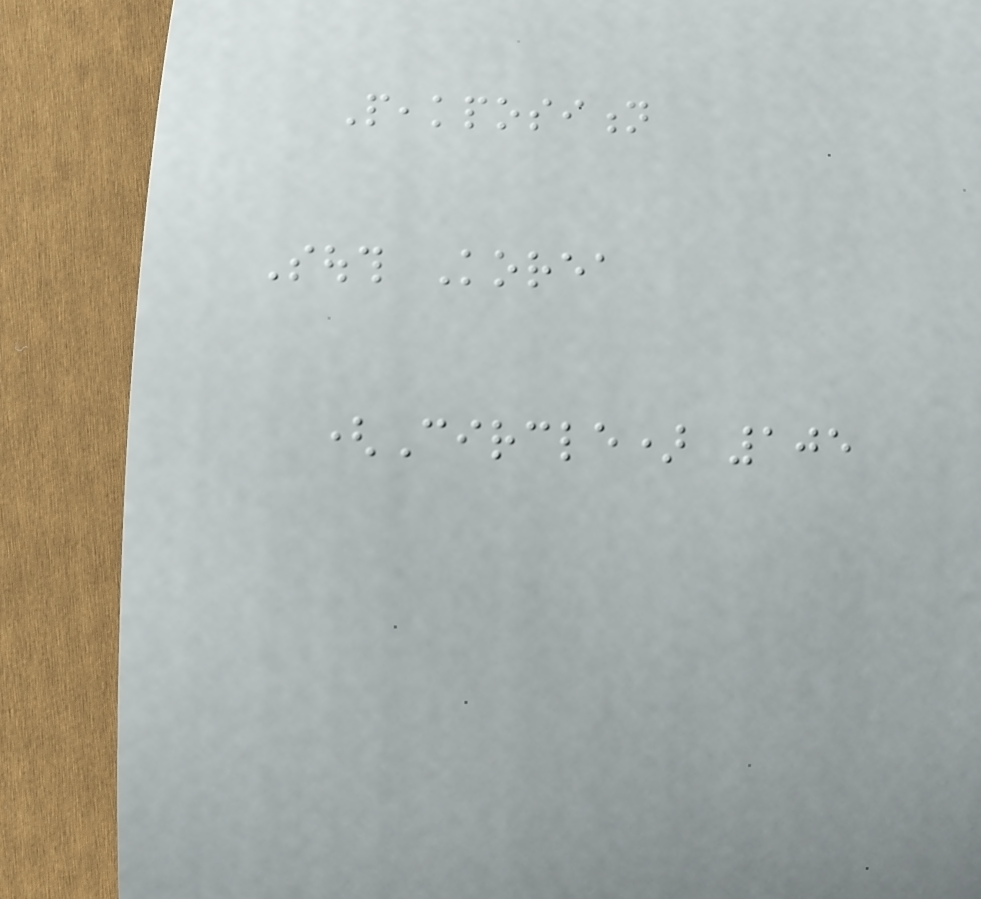Peakposition
South Korea
(Circle) 105
